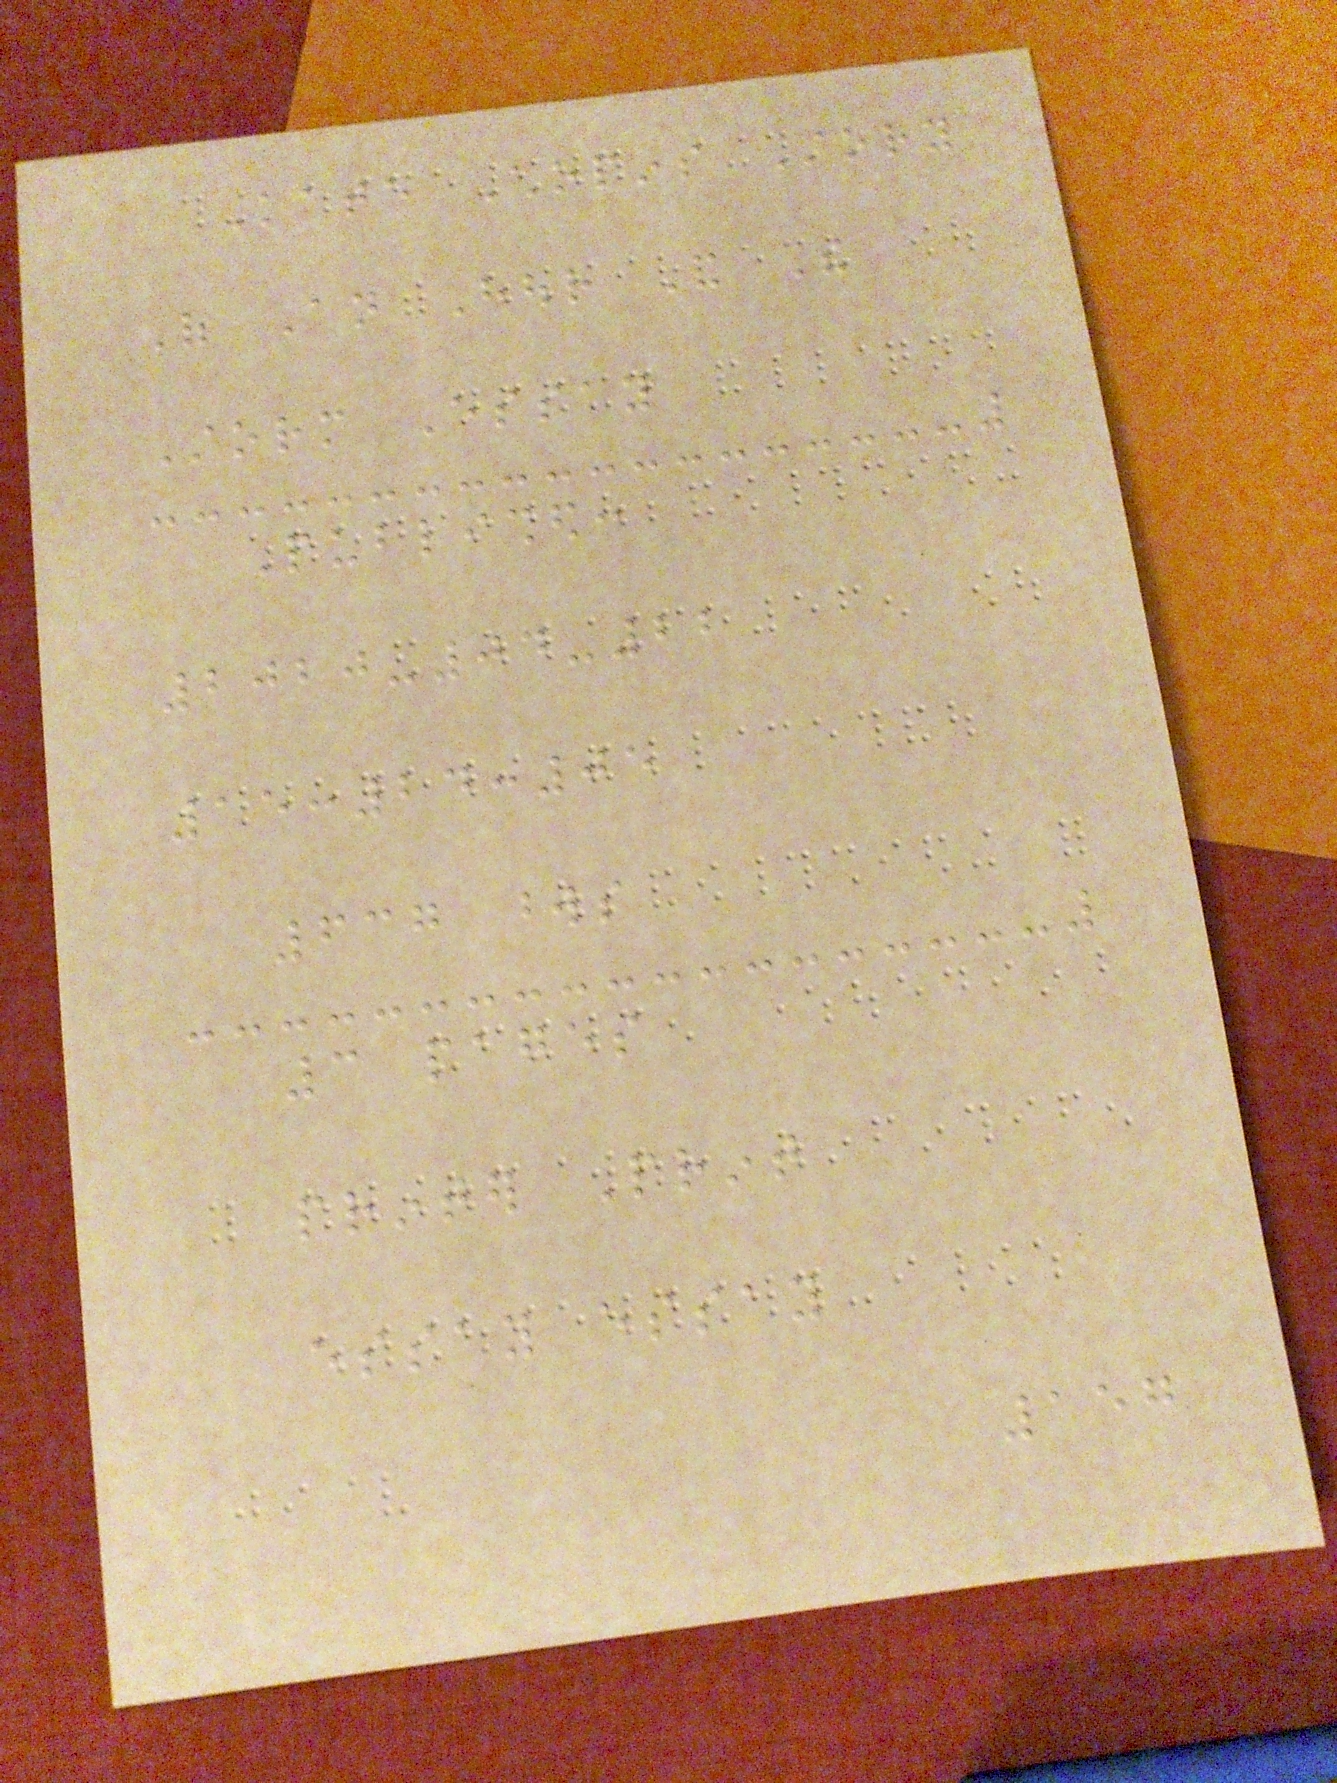Kate Chopins Story
Of An Hour And The
Storm Essay
Published:
2020-04-22
15:24:05
637 words
3 pages
printer Print
essay essay
157
